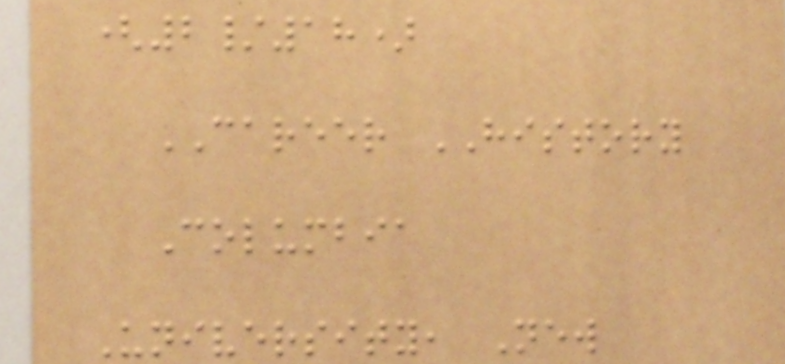(2/18)
CAREER HISTORY
Columbia
University, New
